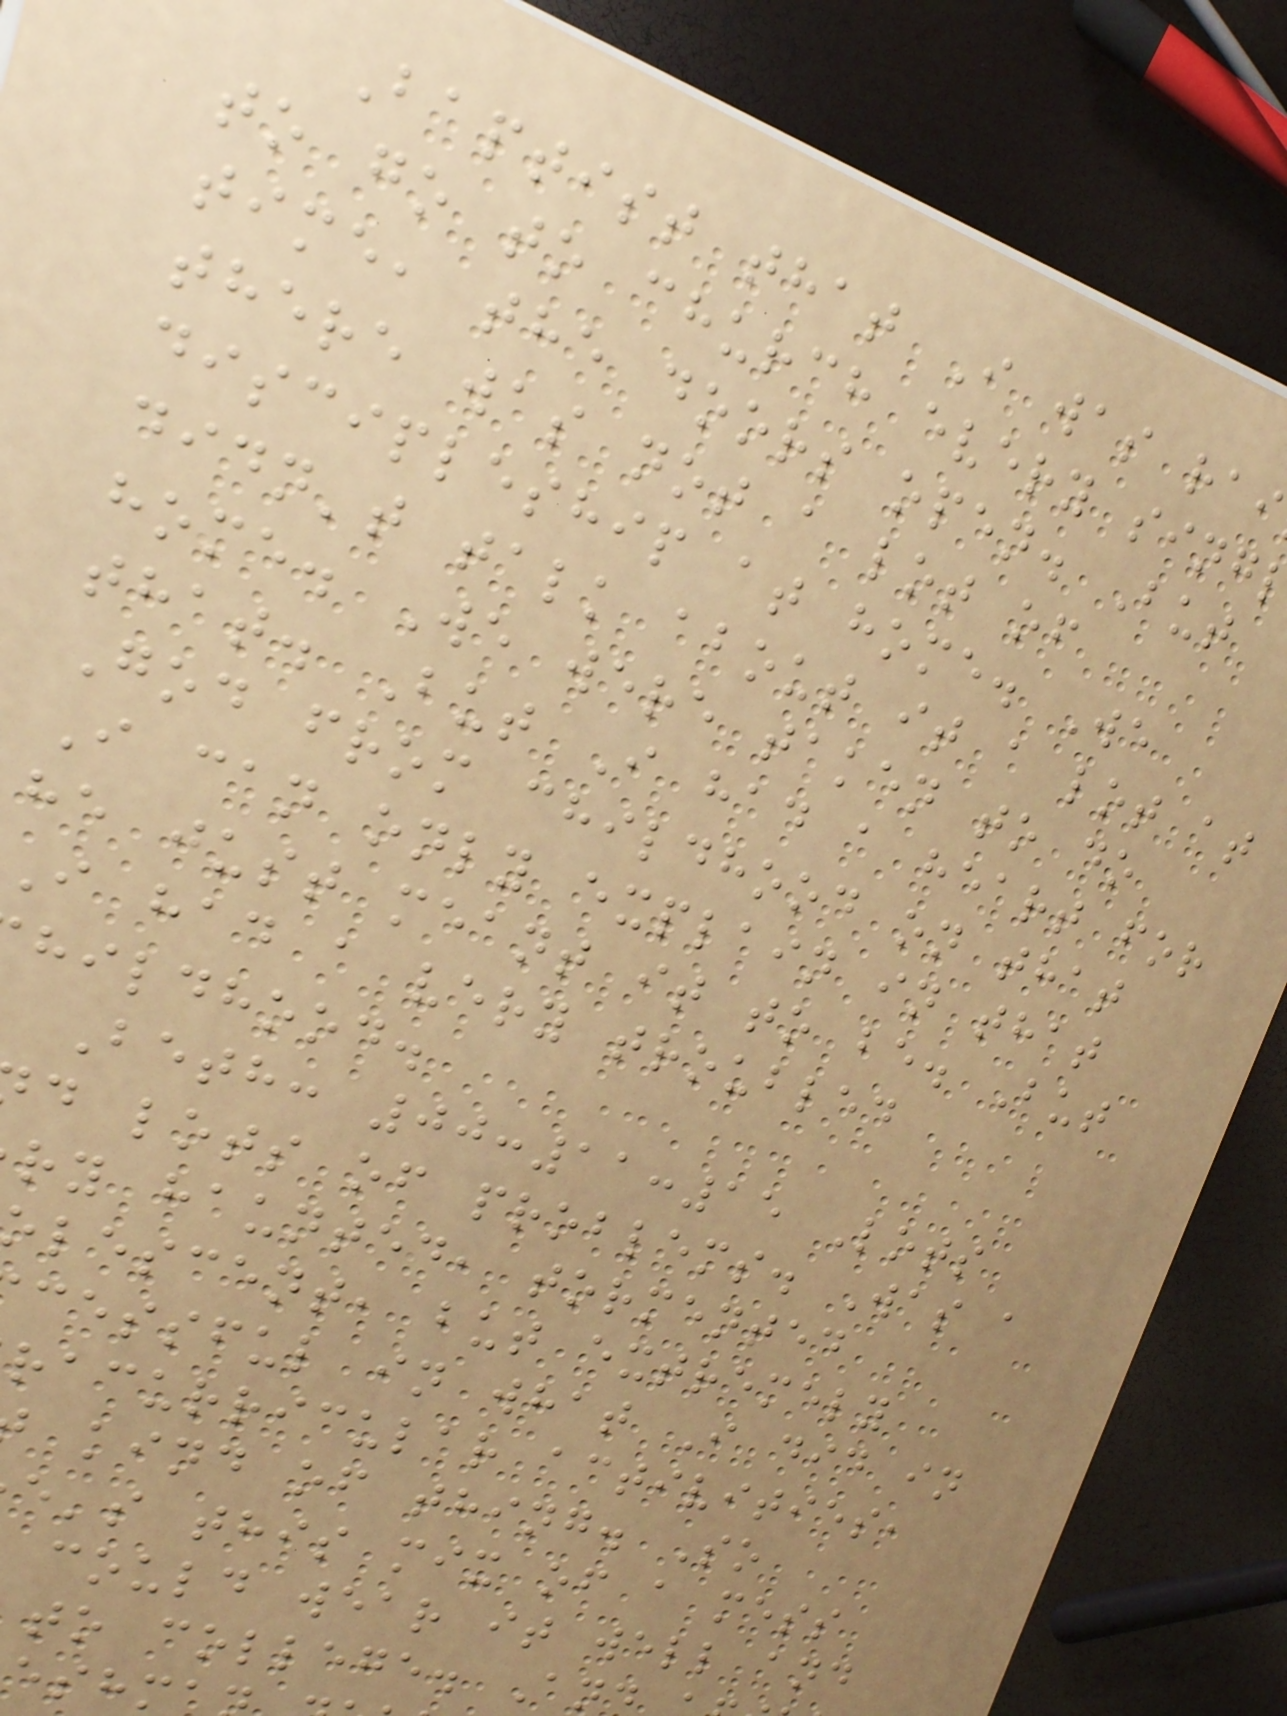Baptist that I was rai
to go to church every sing
time, the doors open. But
there was not a lot of
discipleship at home. We
didn't talk about it a lot at
home. We were taken to do
that. But I had a heart for
God from childhood on that
I can only explain in that
he just meant it to be. But
i had a very troubled
hildhood.
Beth: 00:11:15 Lots
d lots of problems. Was a
ry haunted, tormented
lescent, but extremely
cessful in what I did in
racurricular activities,
kind of thing. So
e's this mix of a mess
could wear it well and
to college. An
